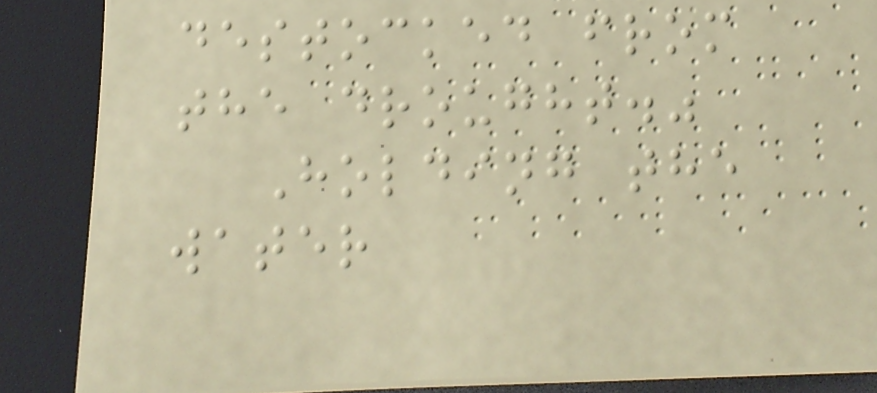destocked from
the drought."
Holding the
water
